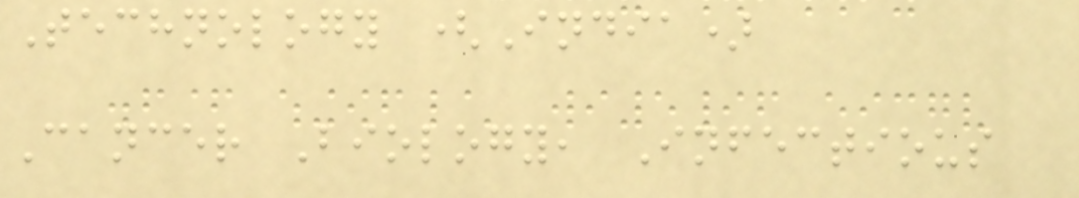Technology (India)
Cancer Biology, Infectious
